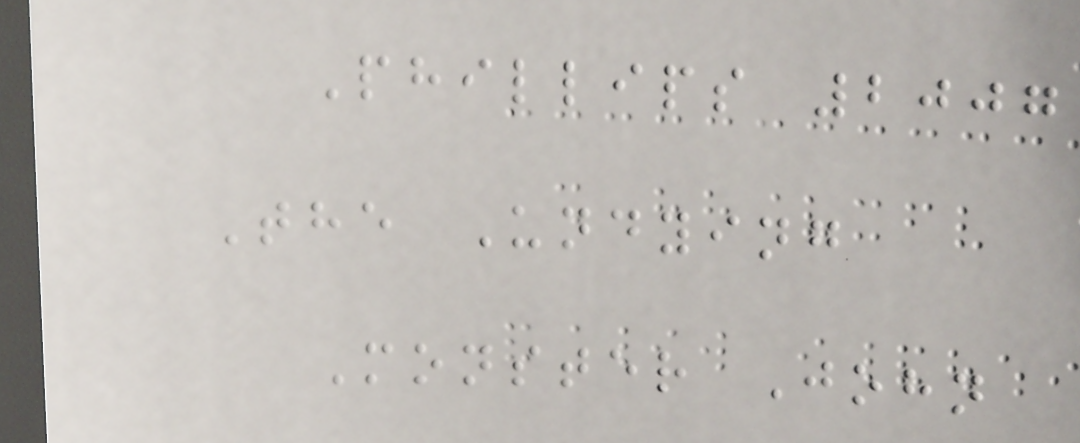Phillips 2007
The Undying
Monster John
